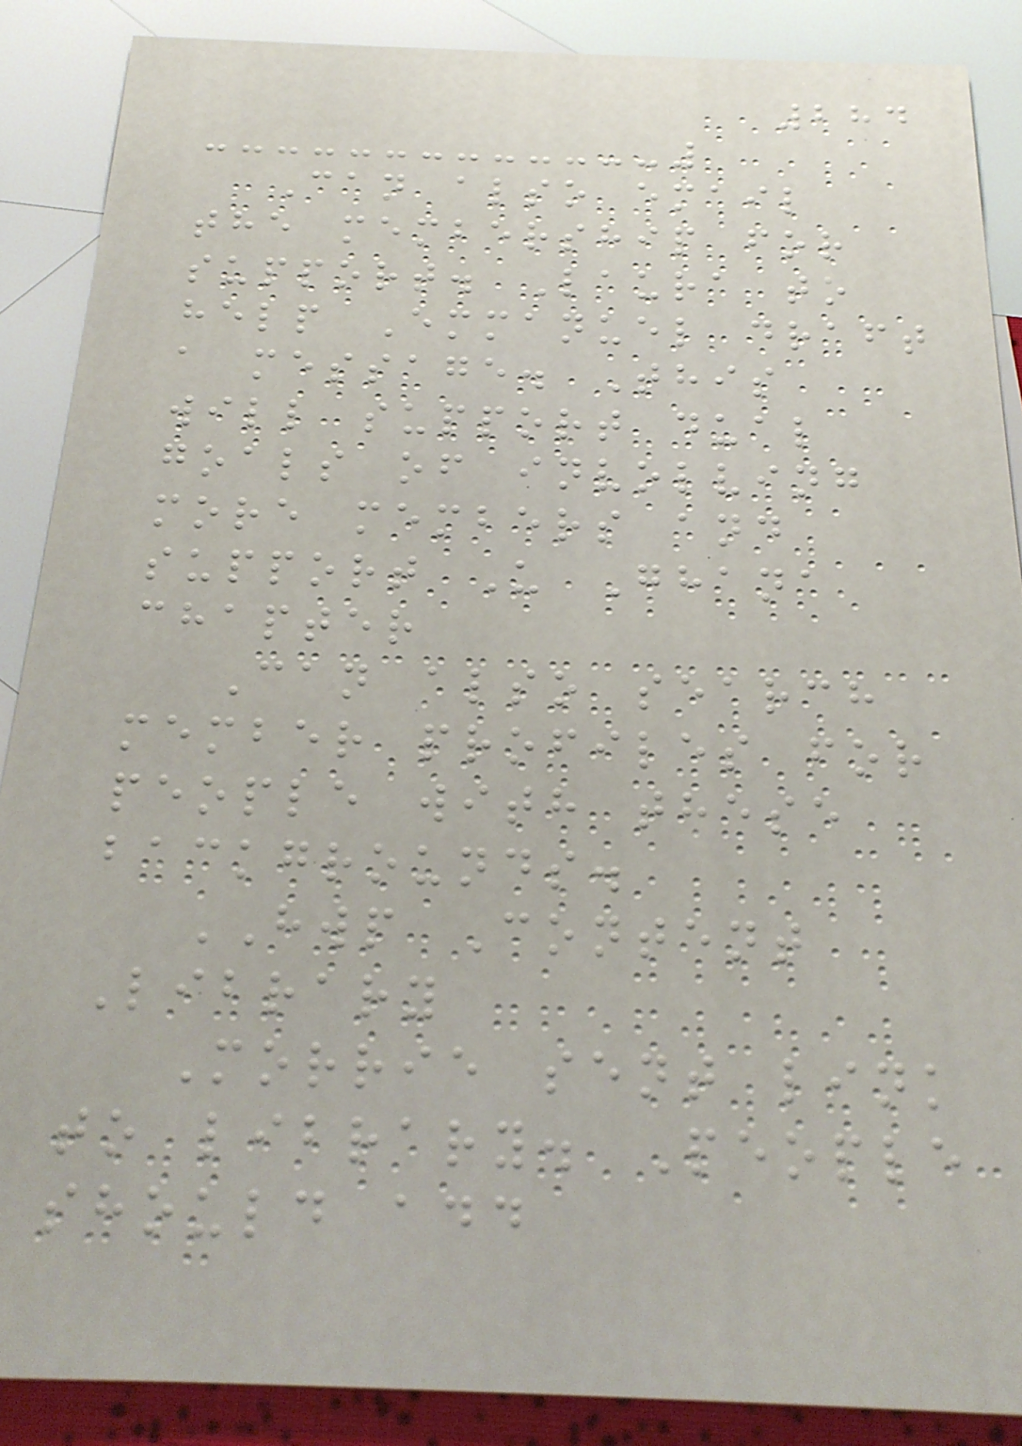284
Can also email
the membership for
support. Laura to
help Emmanuel draft
a message. This
will support dual
goals of involving
more members and
support U Ghana
chapter
Can also search
member profiles for
people with these
backgrounds.
HWP Content
Library
Morrie sent link
to library. People
should add
